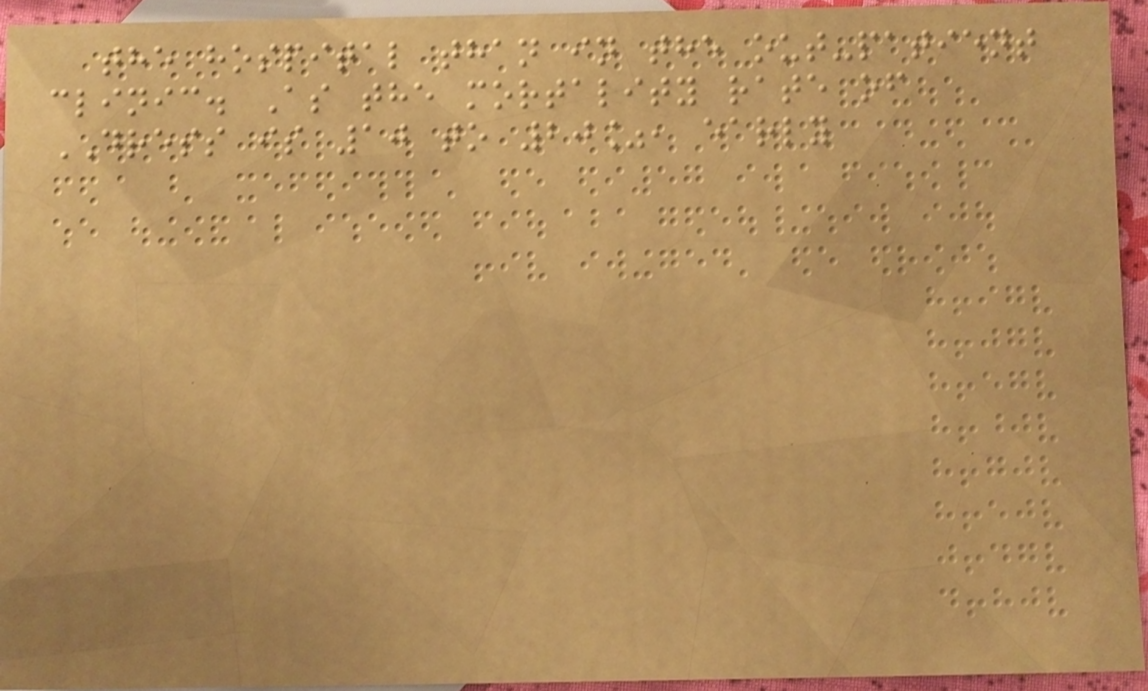the hospital than in the out-patient
clinic. As the mortality rate of
DRESS is 10 to 20%, early
